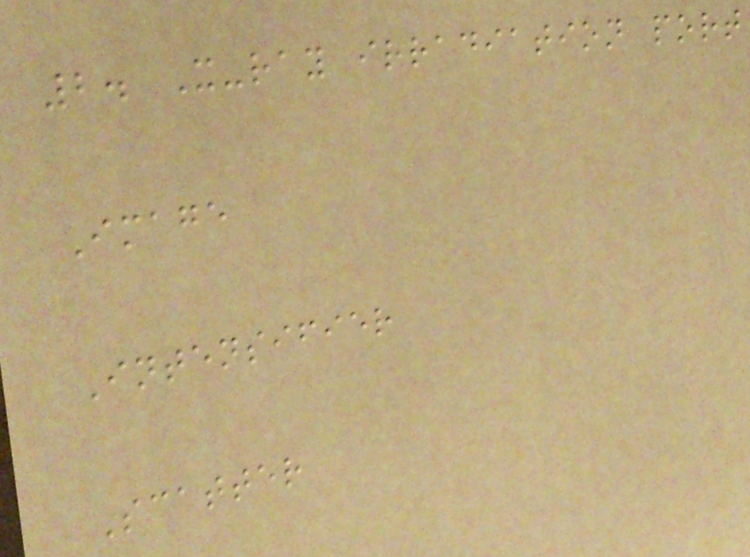2. X-ray irradiation port
Image
Intensifier
Scatter
